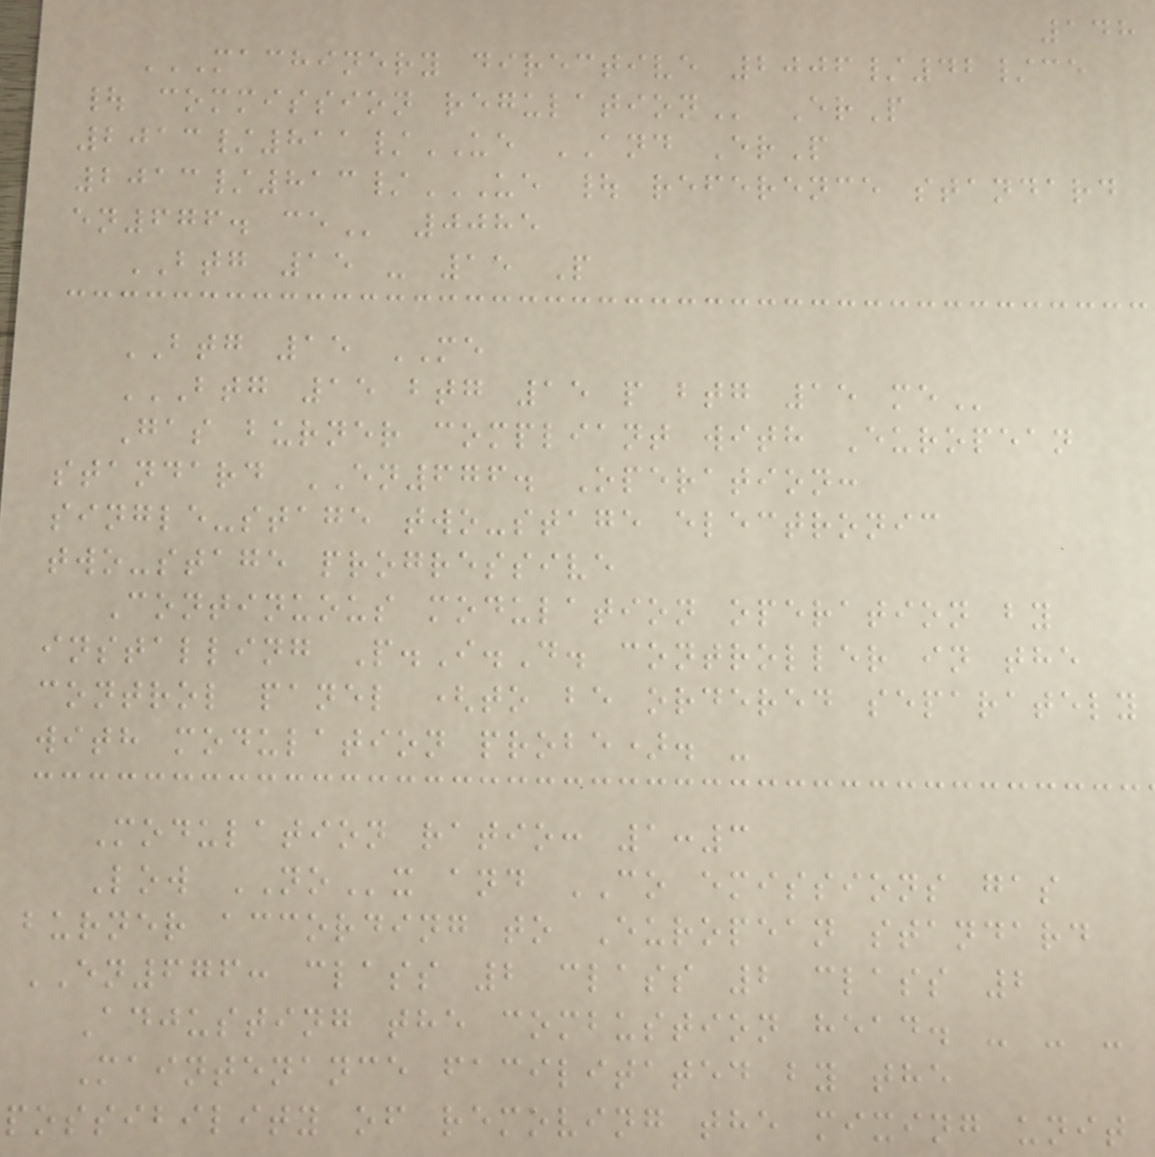148
MACHINERY DIRECTIVE 2006/42/CE
| COMMISSION REGULATION ErP
2013/811/UE AND ErP
2013/813/UE | REFERENCE STANDARD
EN676. CE 0085
BTG 15 - 15 P
BTG 15 ME
BTG 15 BTG 15 P BTG 15 ME
Gas burner compliant with European
standard EN676. Operation:
single-stage two-stage electronic
two-stage progressive
Continuous modulation operation by
installing P.I.D. controller in the
control panel (to be ordered separately
with modulation probe). -
Modulation ratio: 1:3
Low NOx and CO emissions gas
burner according to European standard
EN676: class 2 class 2 class 2
Adjusting the combustion head. - - -
Maintenance facilitated by the
possibility of removing the mixing unit
